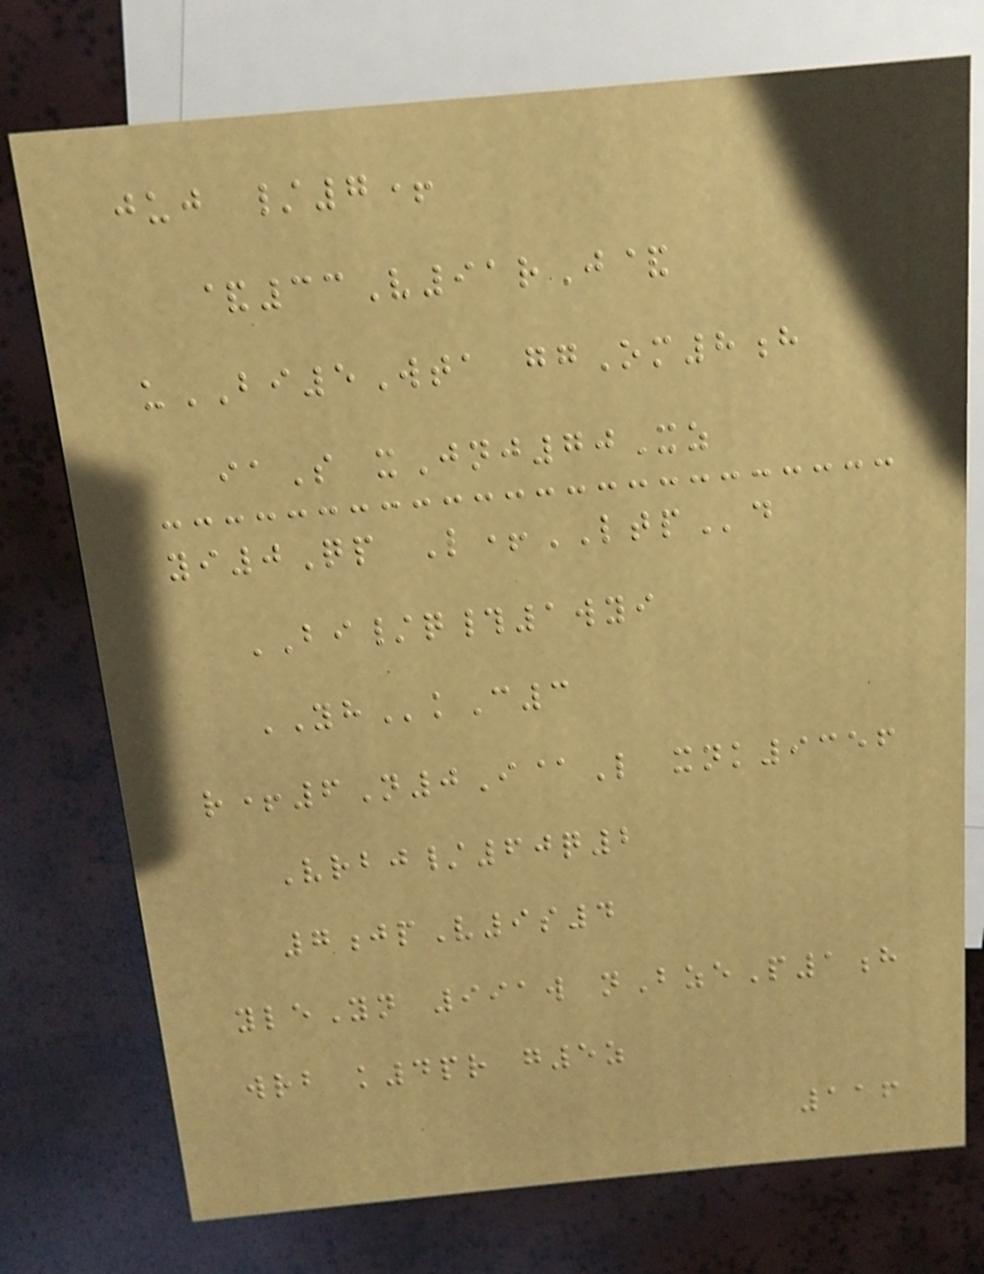juj /7+
&33V91rJ&
uBI5Wta ggOm8h
iaS xJnj70Xz
yi0Qp L+LTPd
BI/q#1wyi
YHkC3
r+6N0I@L xnk9356
Vrbj/60q2
7jpV9s4
yleYn 991w nBzeP1h
wrb k4pr g5z
116
